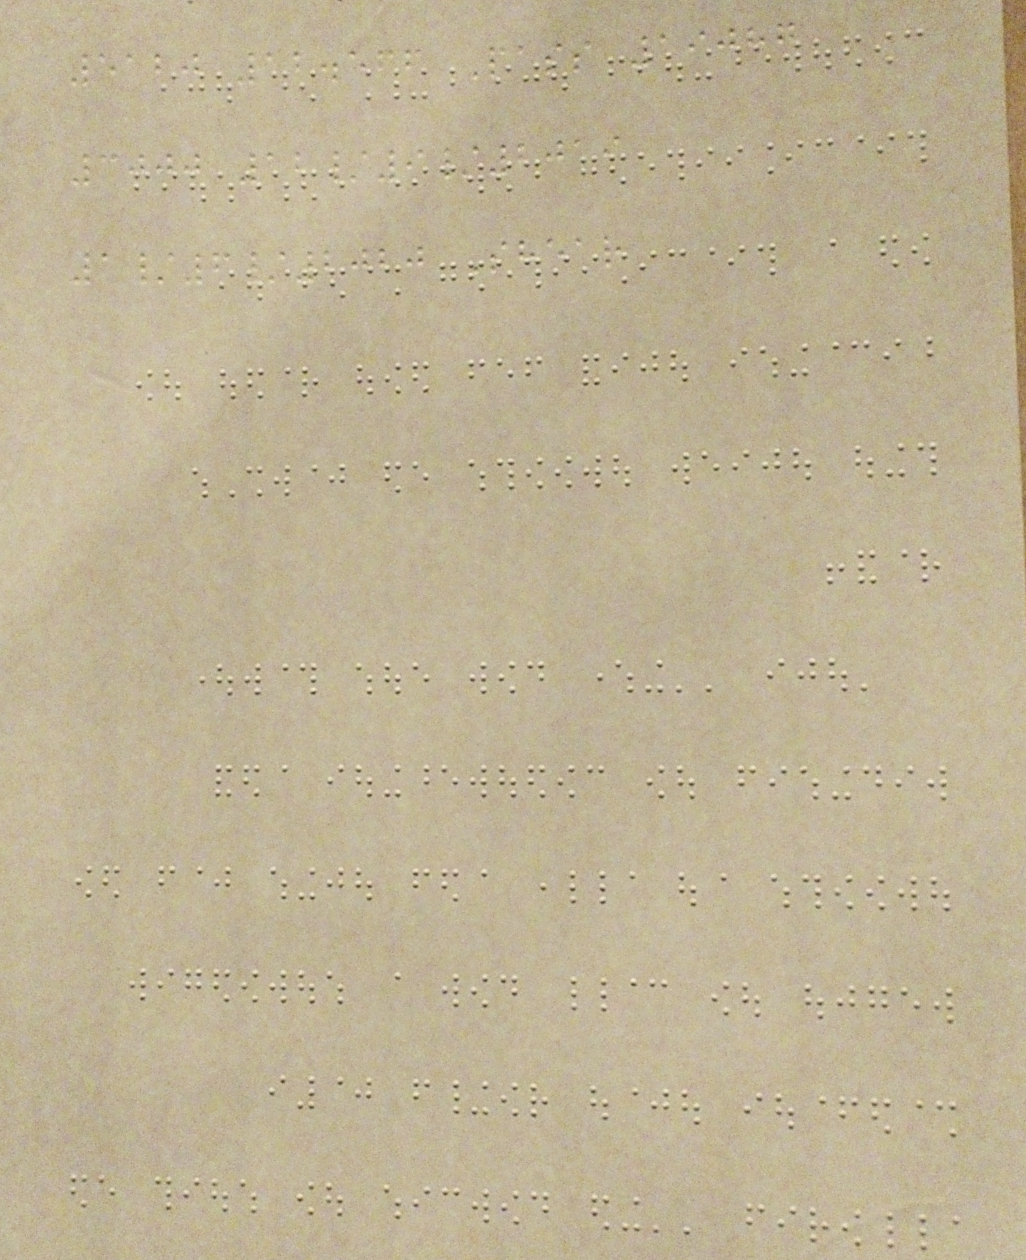5120 12.566 Pass 19087
3000 12/9/2019
1/6/2020 Shear
